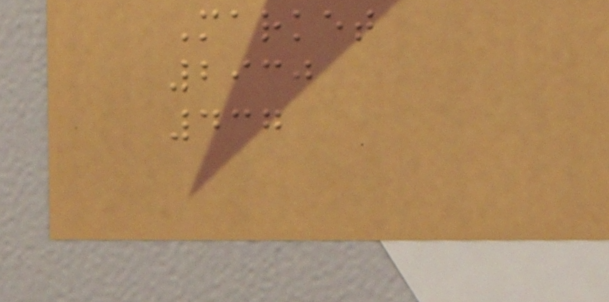Market
2930
437
